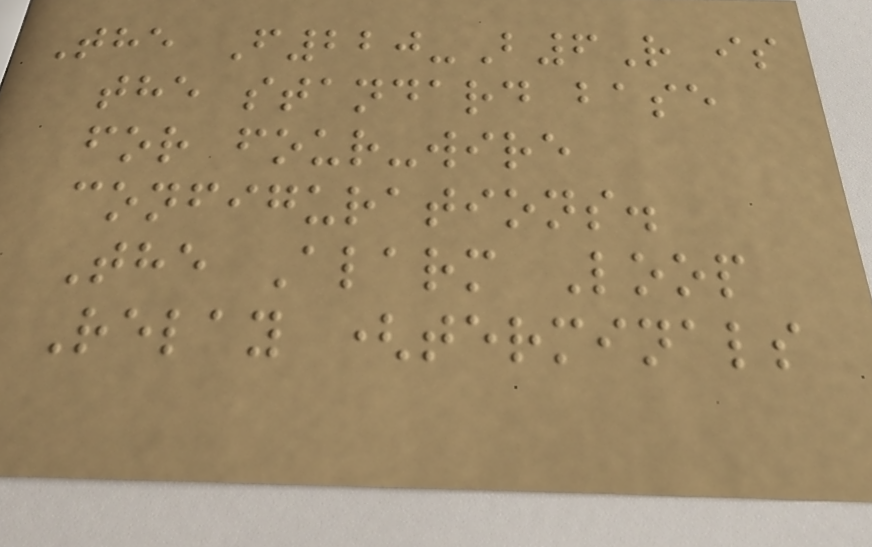The F220-B6R is
the standard base
for four-wire
configurations.
The Alarm Loop
Relay (terminals
